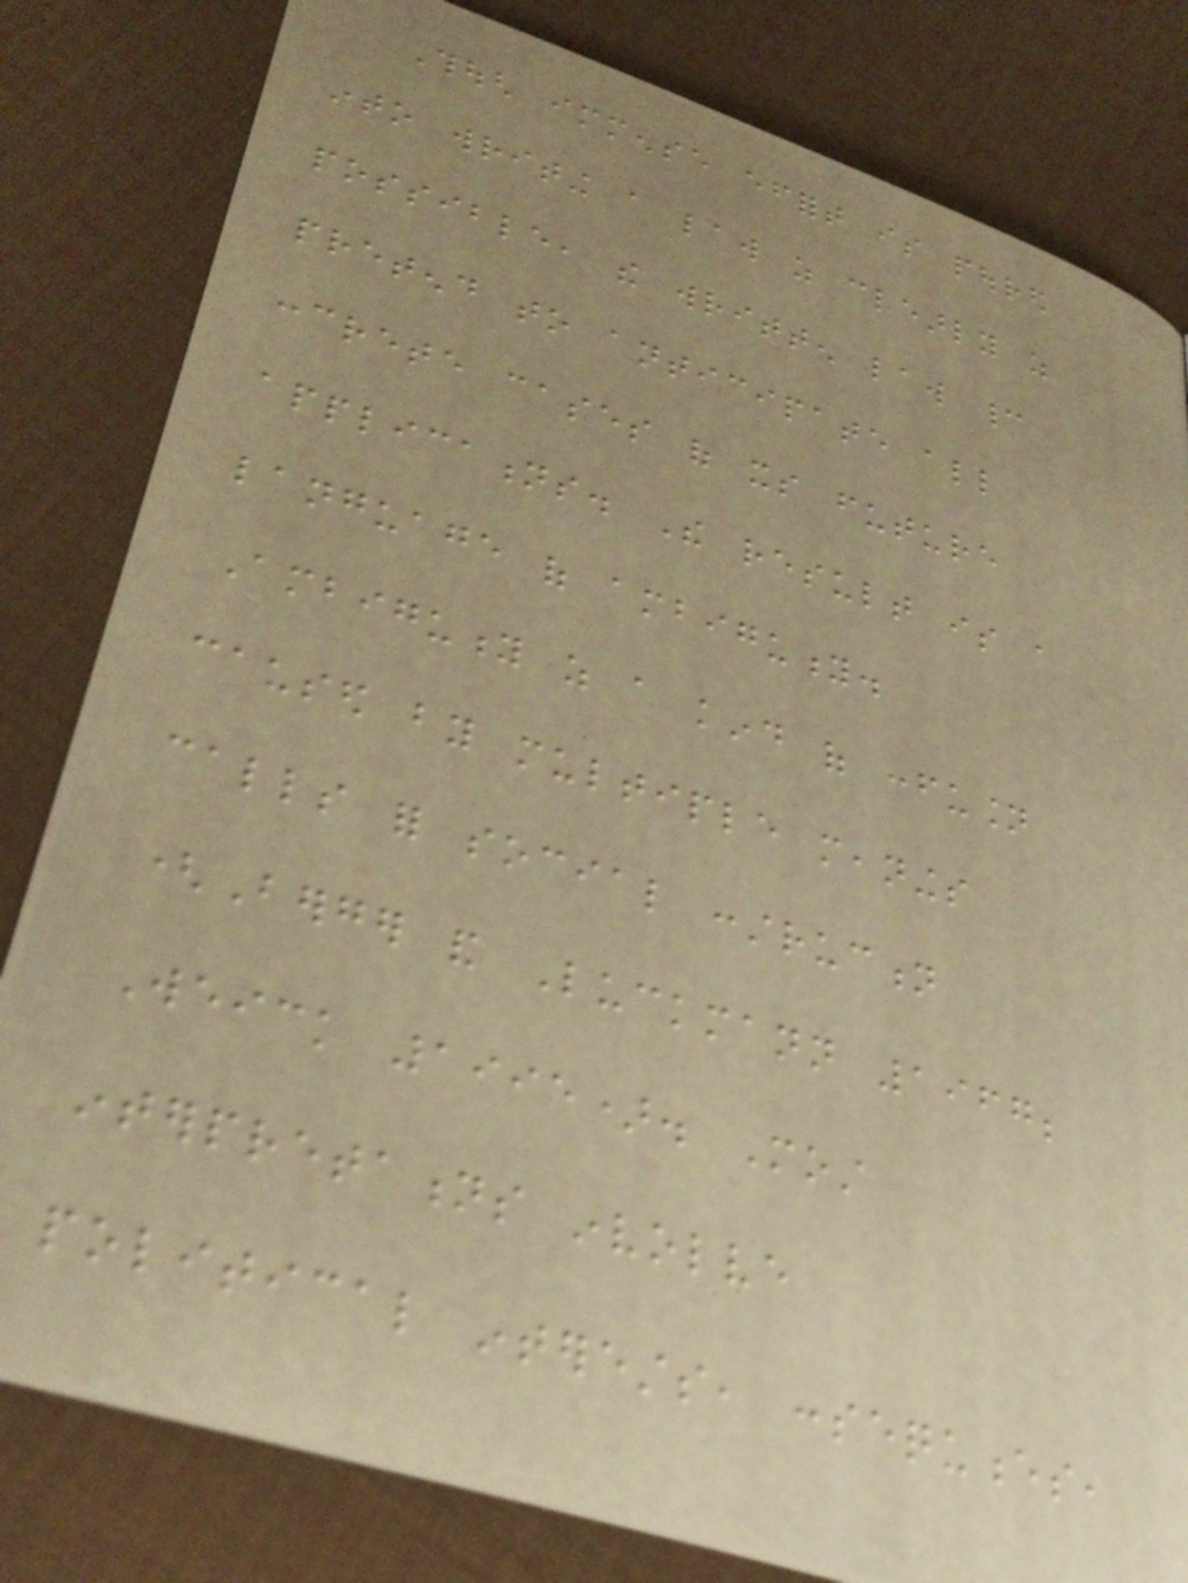Though immense effort is poured
into writing a law as clearly as
possible, the written law cannot
pretend to anticipate all
concrete cases of its future
applications. The result is a
language of ambiguity.
Ambiguity as a kind of confusion
caused by multiple meanings
calls for social construction
(Berger and Luckmann 1967;
Weick 1995). Most
interpretations involve
political interests, consequences,
